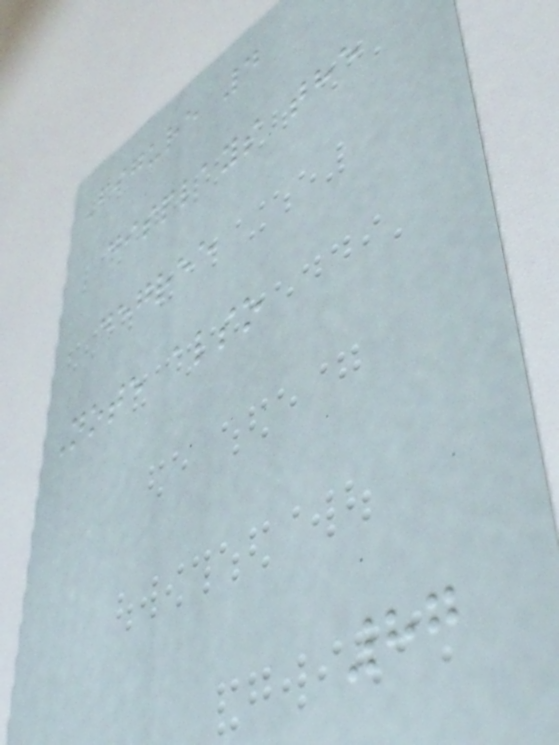Figure 4
displays the
degree
Note also
87
